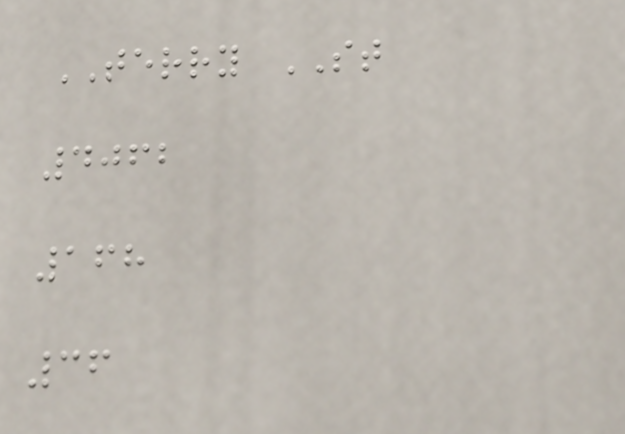TERRY ST
4062
168
36
